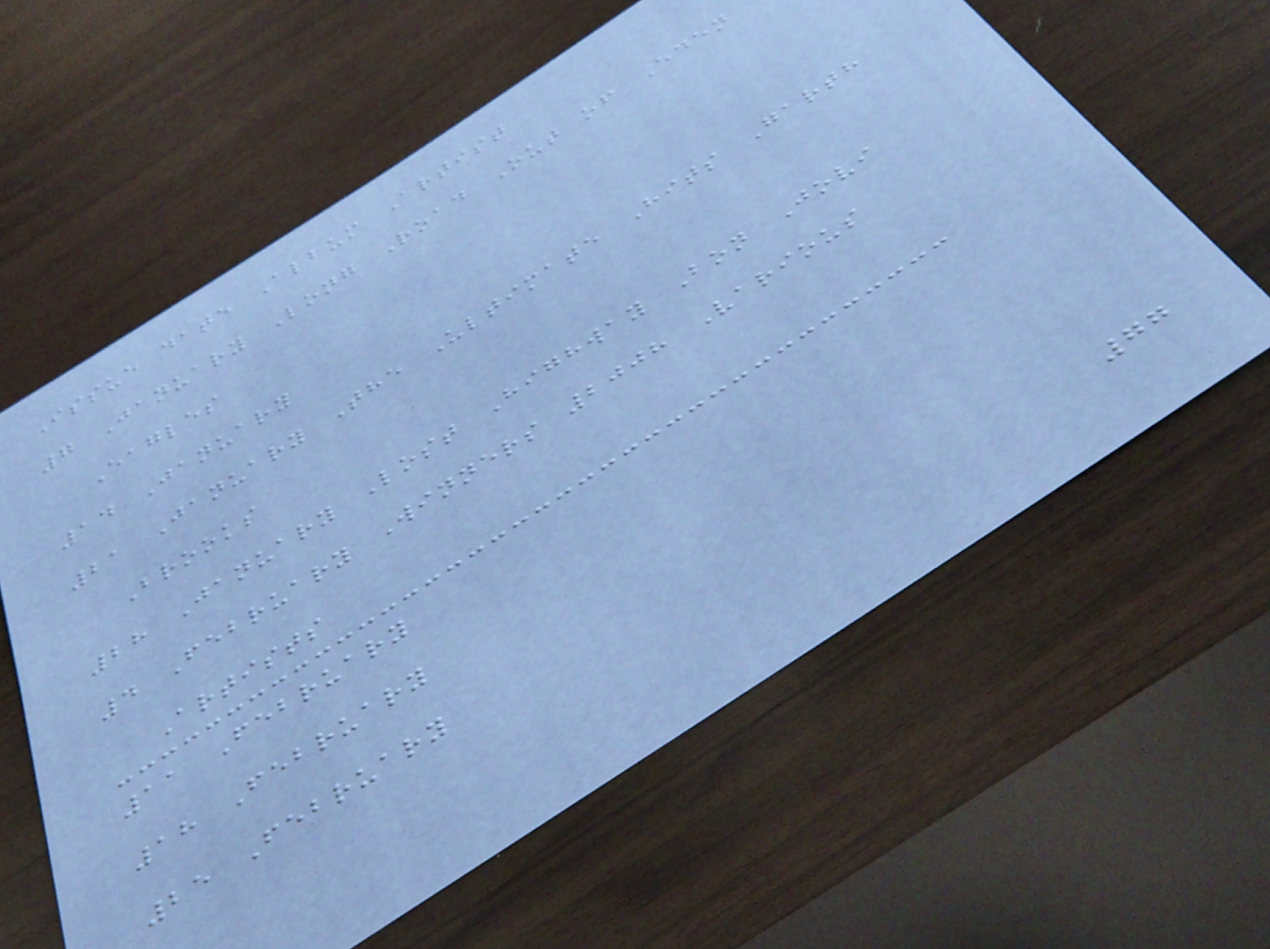Issue date Album Artist
7 January Long Road Out of Eden
Eagles
14 January
21 January The Ultimate Hits Garth
Brooks
28 January Lost Highway Bon Jovi
4 February Winners 2008 Various
Artists
11 February
18 February
25 February
77
